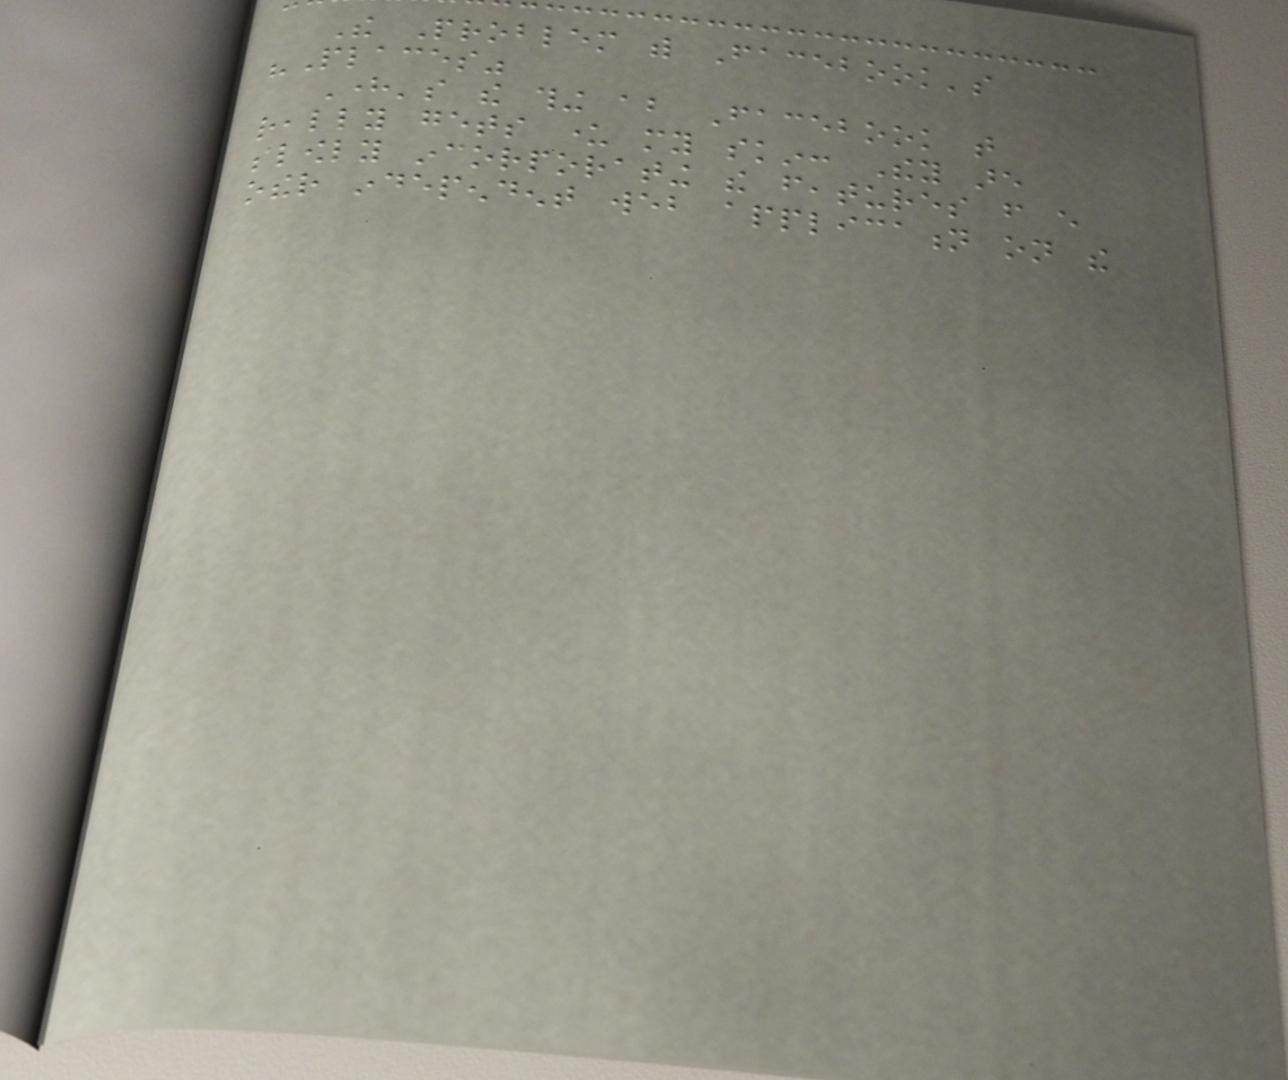The Problem with Facebook's
"Places"
Here's the thing about Facebook that
really gets under my skin: They are
slowly incorporating the features from every
other independent web application on the
